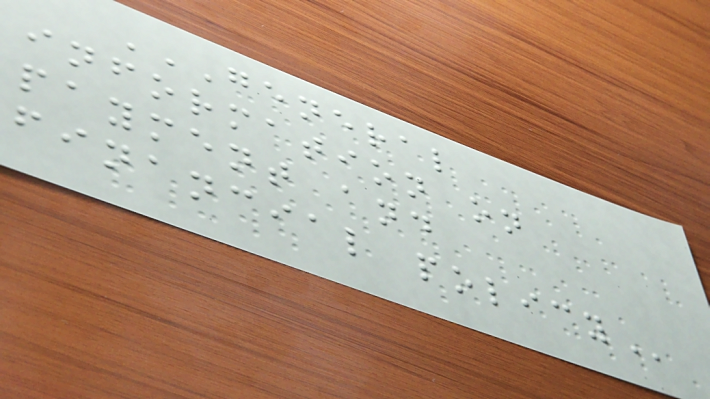GENERAL
INFORMATION ON
PAYMENT AND
FINANCIAL POLICY
